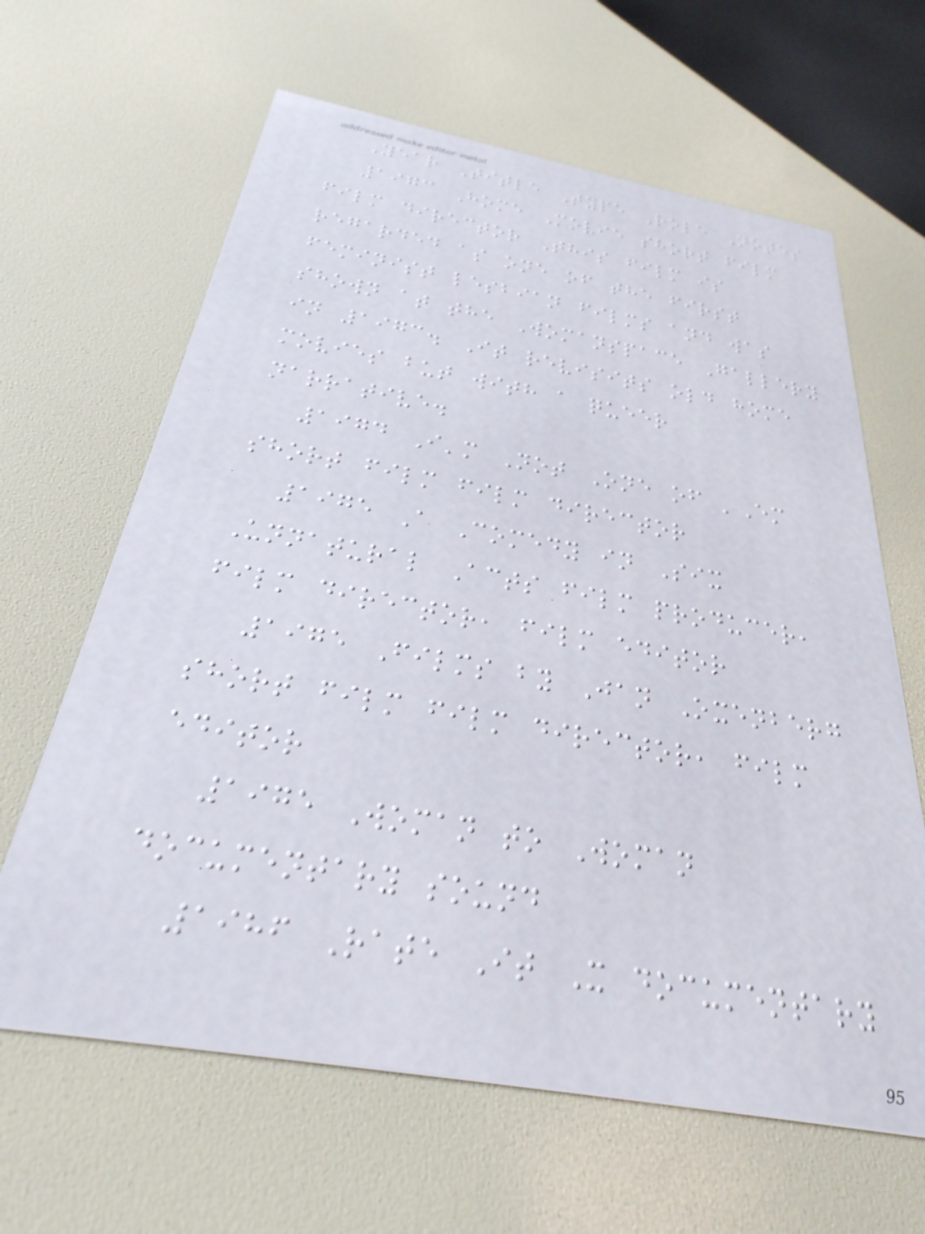Year Title Type Role Notes
1973 Home Movie short film
film director This film is
regarded as one of the first
feminist lesbian films and was
shown at the Womanspace Gallery
in 1973. It revisits old home
movies but with a queer
narrative.
1974 I'm Not One of 'Em
short film film director
1975 A Comedy in Six
Unnatural Acts film producer,
film director, film editor
1975 Films by Jan Oxenberg
short film film director, film
editor
1975 Woman to Woman
documentary sound
1986 Rate It X documentary
